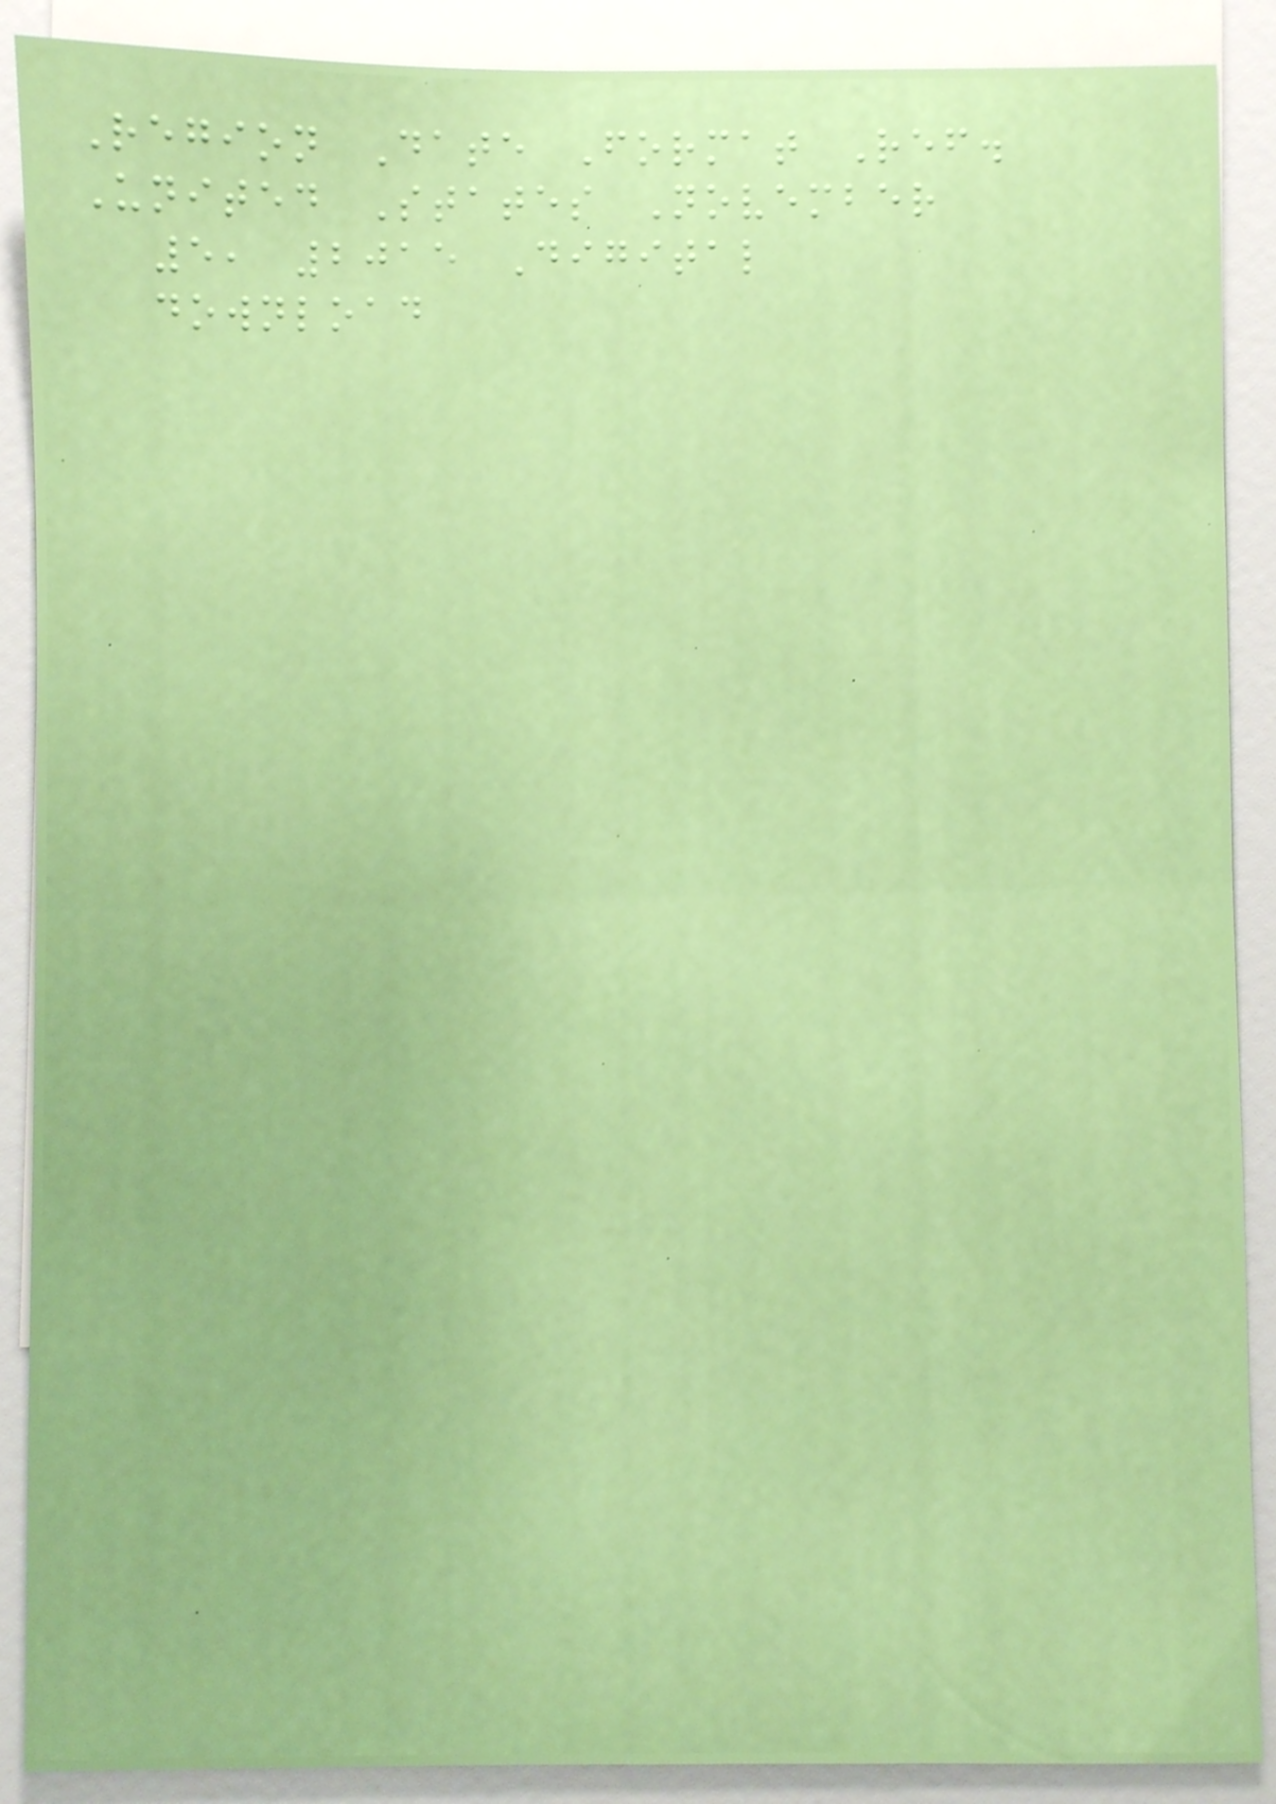Region Date Format Ref.
United States November
5, 2015 Digital
download
